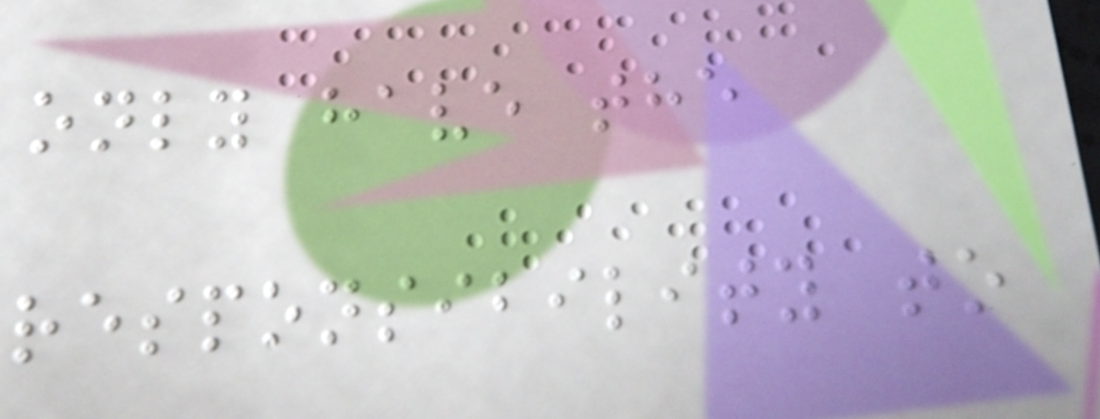only have the
responsibility to
